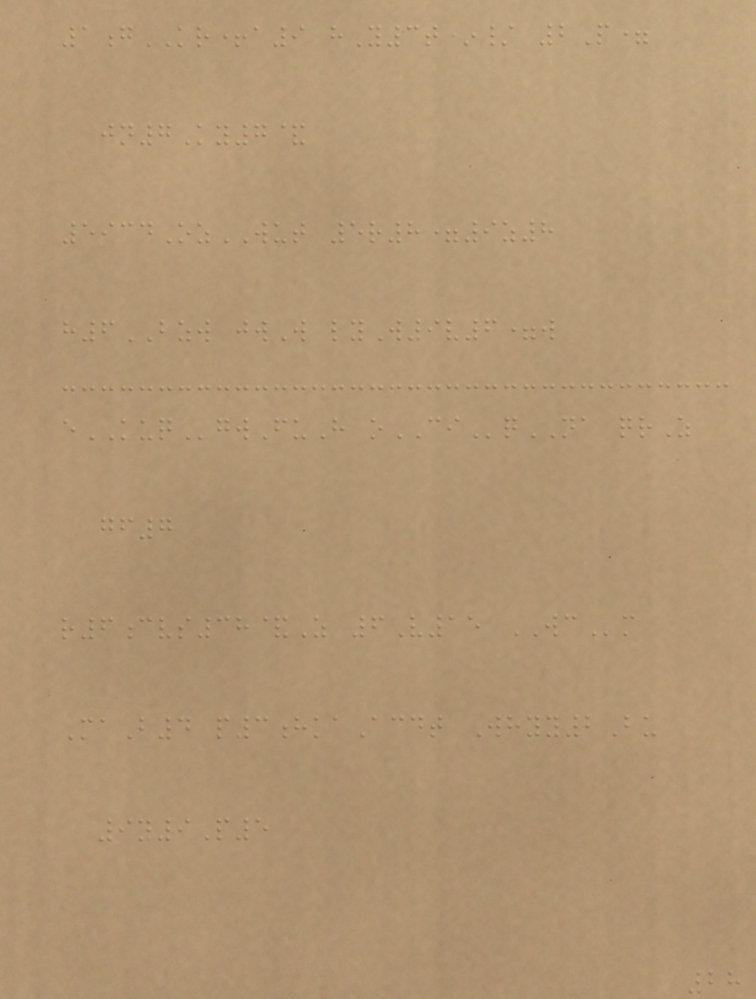1gKR+a9 hY3t*/ 2P=
jn7Ky7&
5934OzWUT 5r8=9z8
h6BZW jwW lyW9v6=w
eKUQgwFuH oCIqNA qrZ
gf7
r6cvs38&Z 6V15 WCm
MaB4 p3hkaAcdt Whyy2Bu
9y9P5
28
